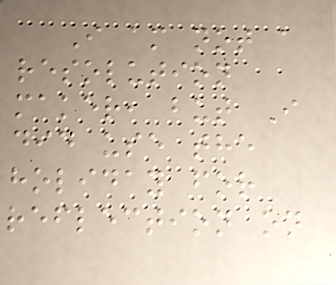I am not a
resolution
maker, but I
did use the
holiday for
reflection on
